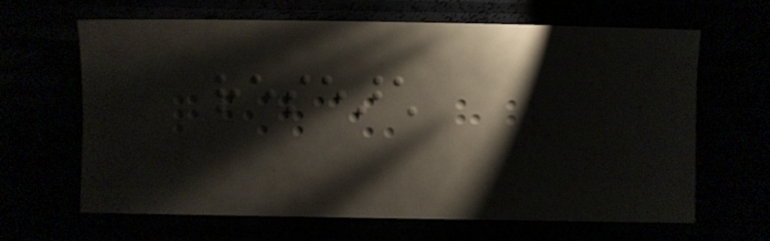research
